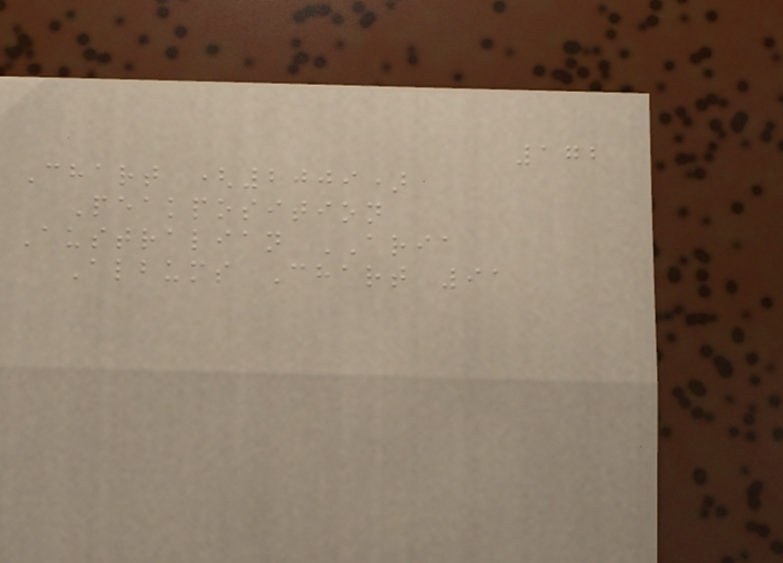172
Chart (2009)
Peakposition
Australian ARIA
Albums Chart 91
